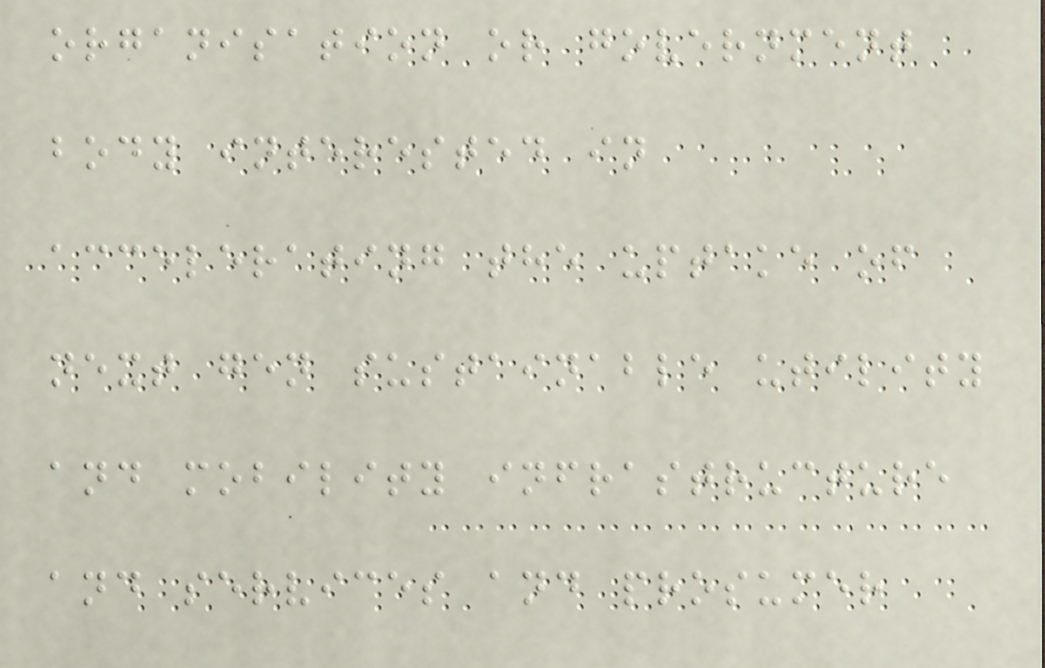organisation or government
body interested in
accelerating the uptake of
next gen sustainable utility
and mobility infrastructure
and services and prosumer
